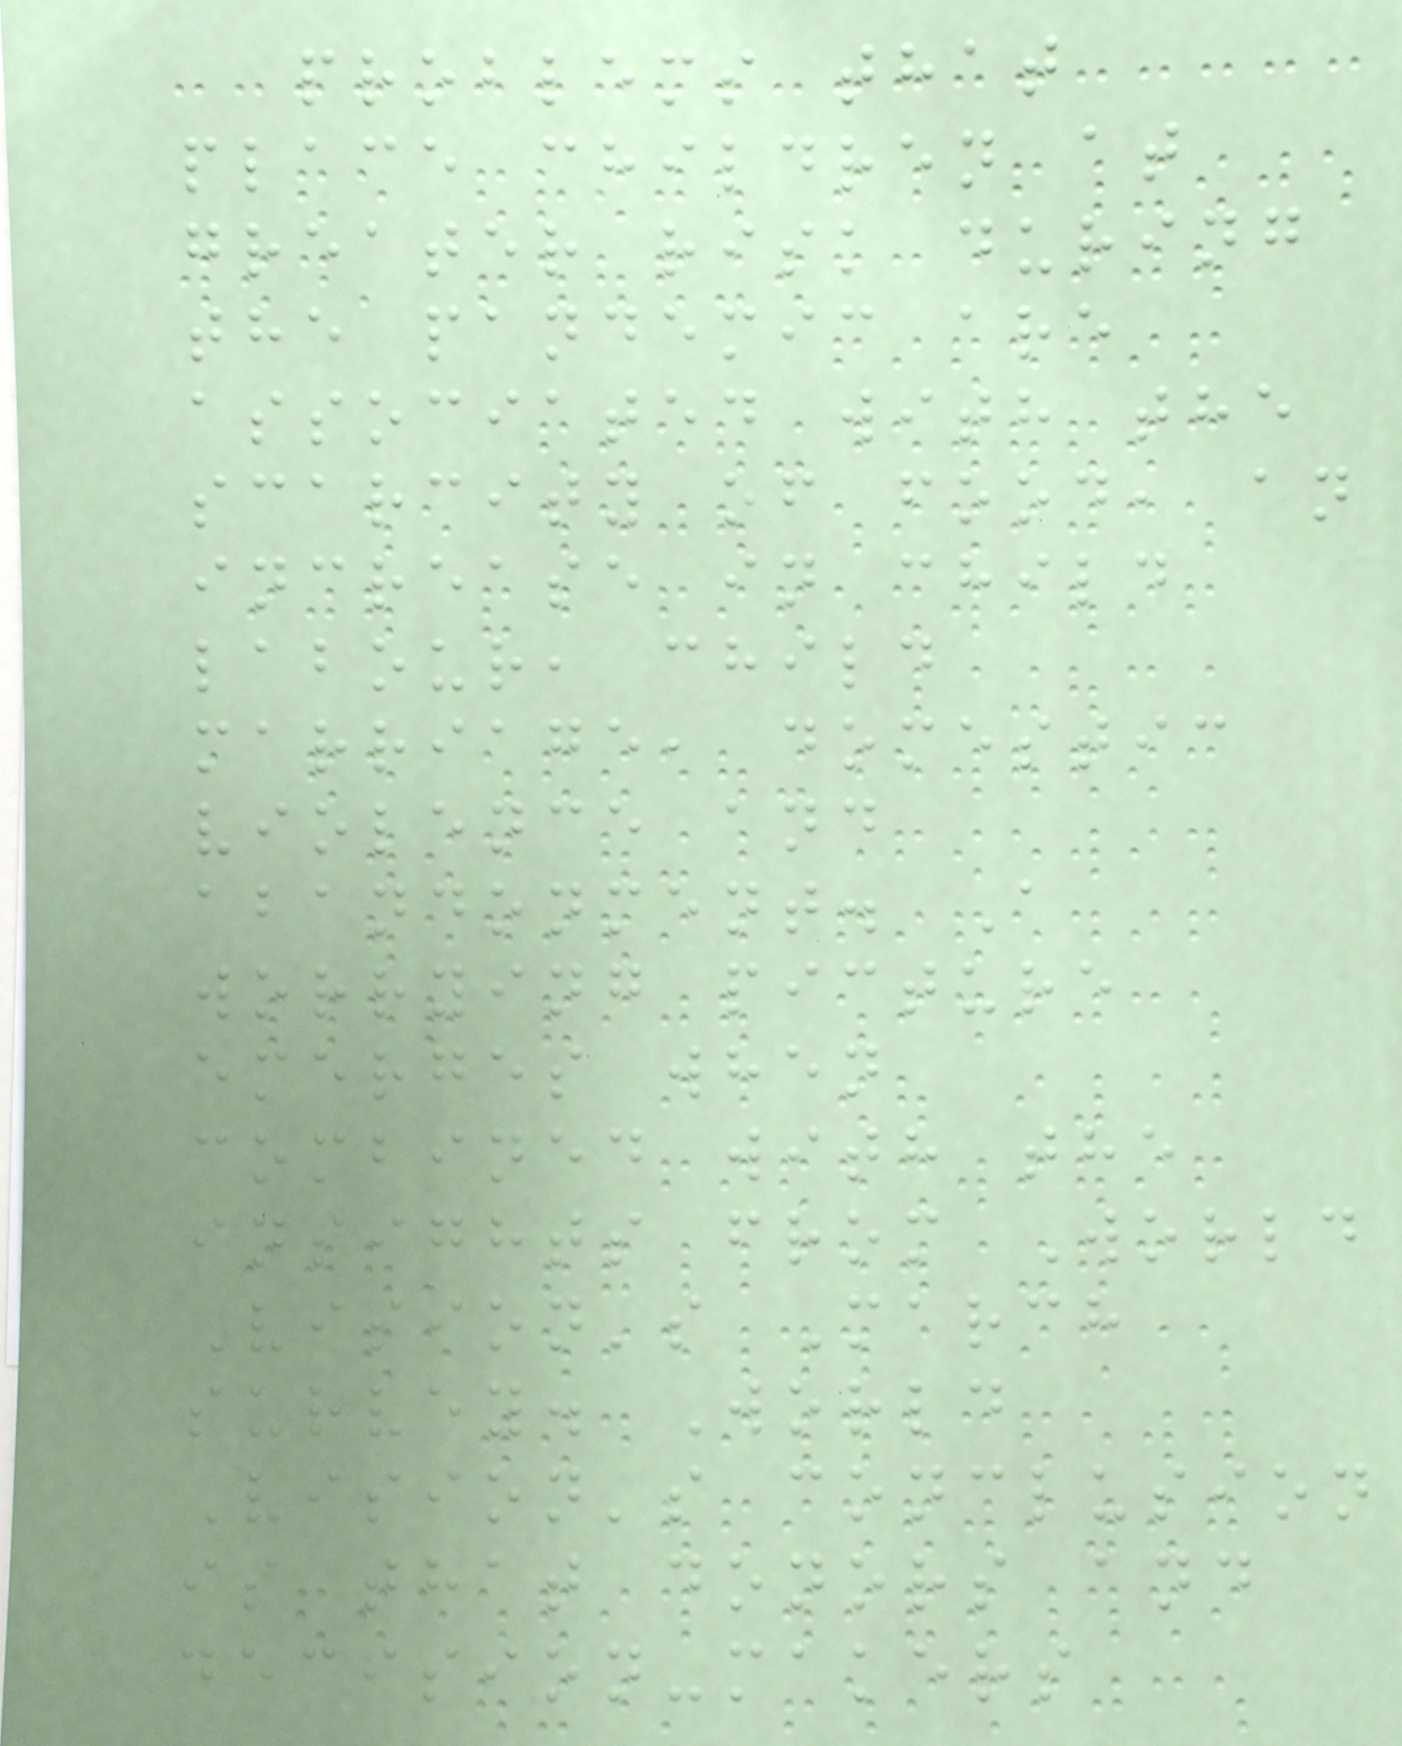problems that
place children at
greater risk during
the pandemic are
associated with the
scarcity of food, an
increase in child
labour, child
marriage, domestic
violence and
abandonment. A
worrying picture
emerges when
combined with the
insights from World
Vision's March
survey. World
Vision's conclusion
is that donors and
decision-makers
